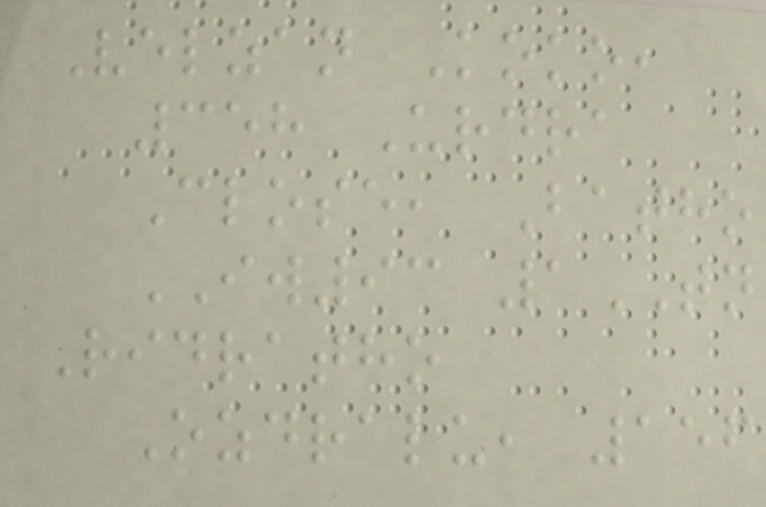Velzan Koko,
358 Urdra
Close, Batho
IW93 1TN
Ridratho
Ozdralu, 156
